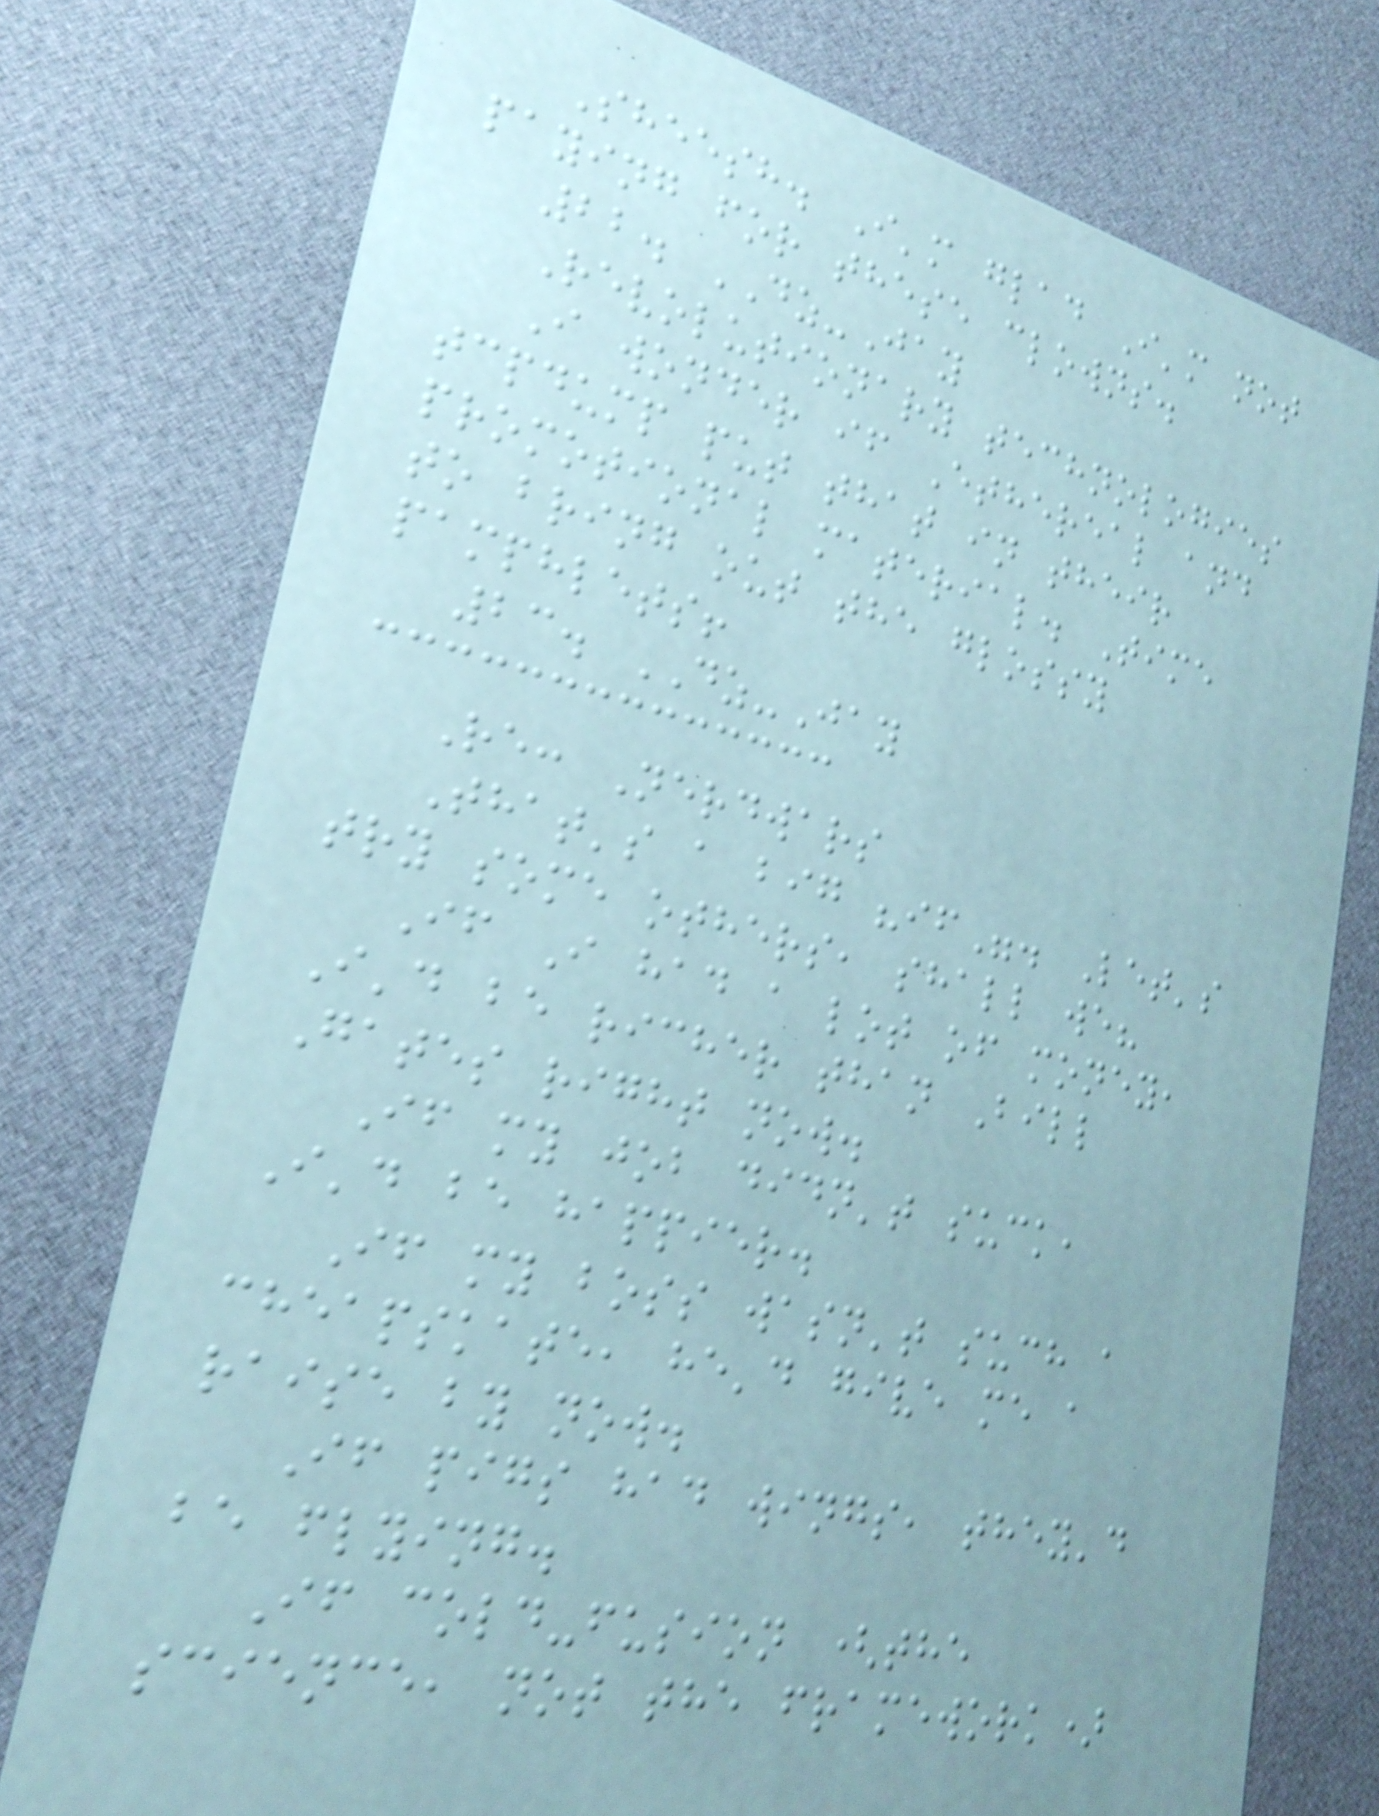Sheesh. I'm glad I'm not
paying for these clowns.
22. DZ-Jay
Revolutionary technologies
I wonder if Ethereal and
tcpdump put that in their
promotional material. Time
to bring out the glossy
pamphlets!
23. DZ-Jay
Re: Nerdwars
That's a big "if". Let's
try some others, shall we?
If I had a lot of money,
I'd be richer than Bill
Gates right now.
If my job didn't suck,
I'd be happier.
If my boss wasn't such a
cheapskate, he'd give me a
raise by now.
If pigs had wings, they'd
be flying.
If cold-fusion (the
science, not the framework)
